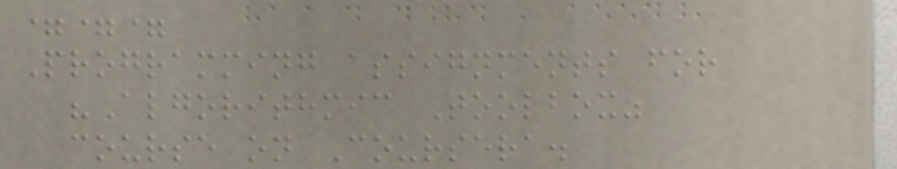===
Programming assignments for
"Algorithmic Toolbox"
course on Coursera.
